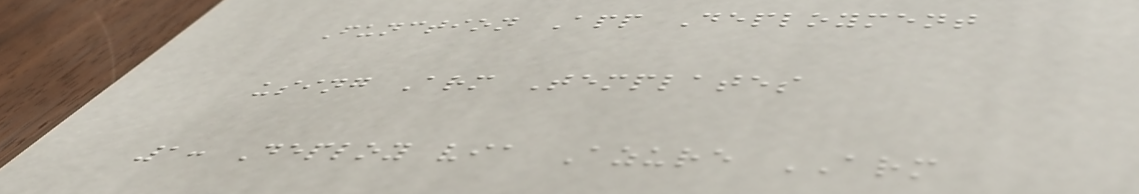Function App Deployment
using Arm Templates
1: Deploy via Azure ARM
